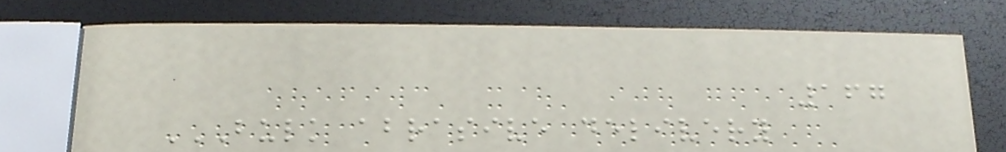167
BULK ABRASIVE DELIVERY
